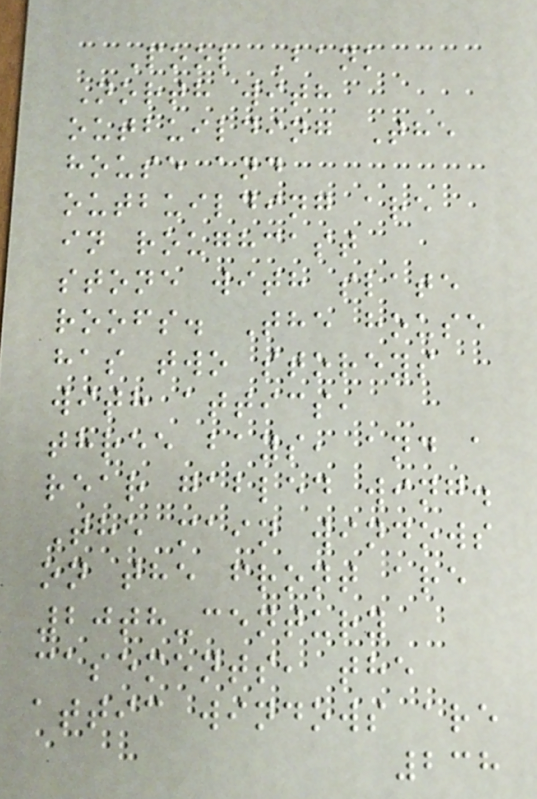Pool Bank
North with
outbuilding The
house and
outbuilding are
in roughcast
stone with slate
roofs. The house
has two storeys
with attics,
three bays, and a
rear gabled wing.
The main windows
on the front are
20th-century
casements, the
attic windows are
238
